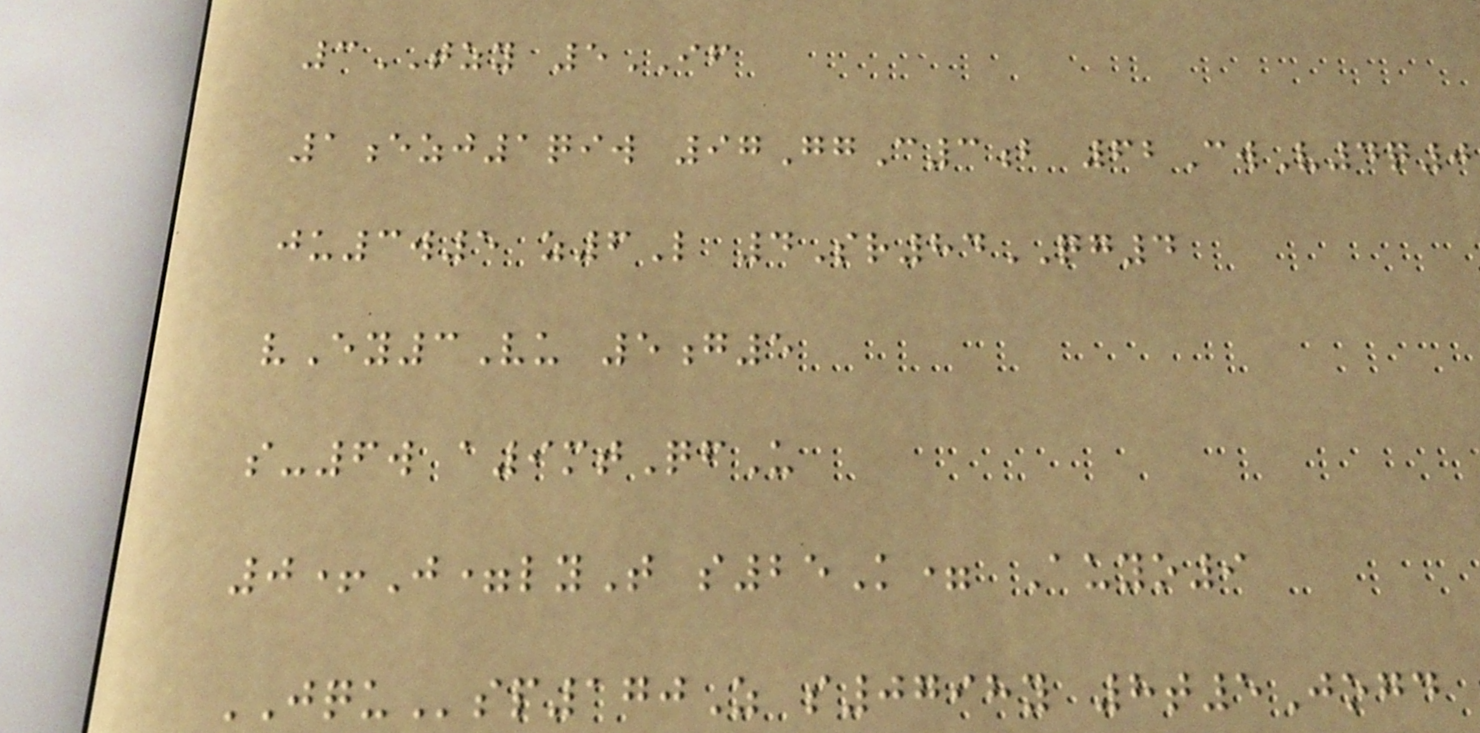3TZY 5IF
1ezj1qiw 97GgC3b 62CwV4q0
ju3w5 z6L 4Sr84QG4
vEy3Vu 5g5
s-6w a9mtQfU
0+J=lyT s25K= Auyo9
JQUsp170Z s0798y 8t5Jogd
